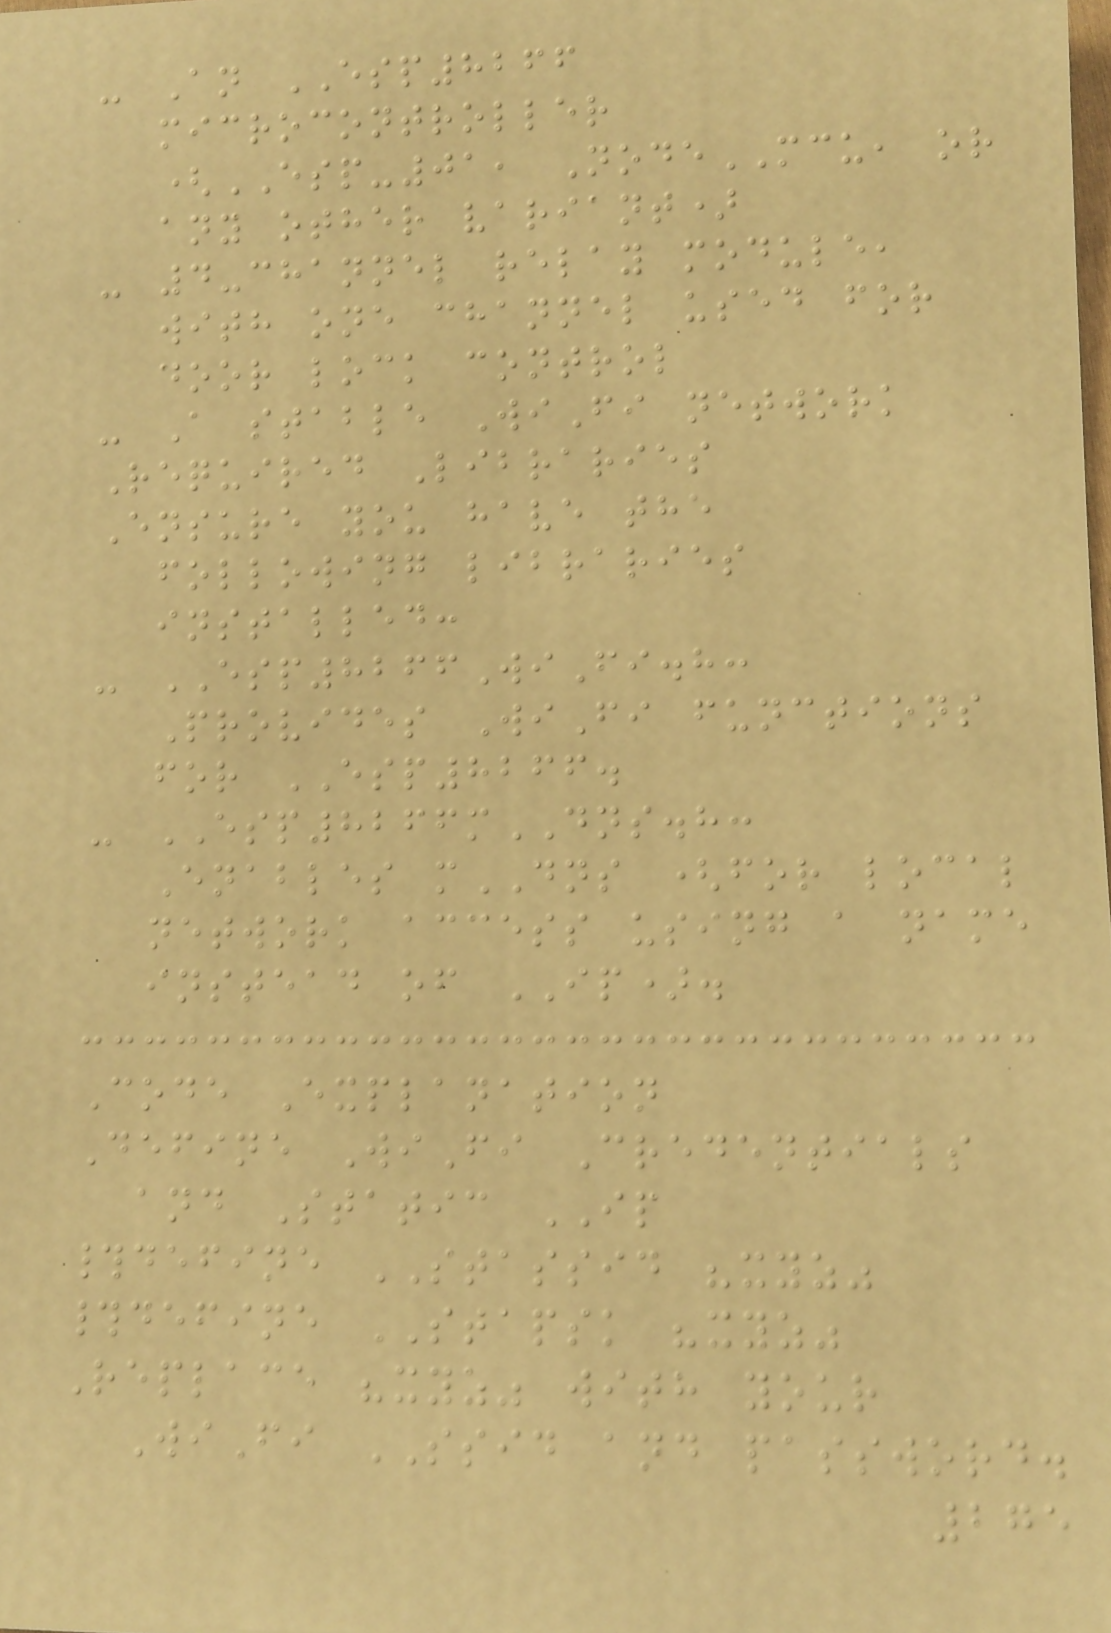- An ESP8266
microcontroller
(ESP-01, NodeMCU, or
any other variant)
- 4-channel relay module,
with one channel used for
door lock control
- A stable WiFi network
Required Libraries
Ensure you have the
following libraries
installed:
- ESP8266WiFi.h:
Provides WiFi functions
for ESP8266.
- ESP8266mDNS.h:
Enables mDNS (for local
network access using a name
instead of IP).
Code Explanation
Define WiFi Credentials
and Static IP
#define STASSID "xyz"
#define STAPSK "xyz"
Replace "xyz" with your
WiFi SSID and password.
275
